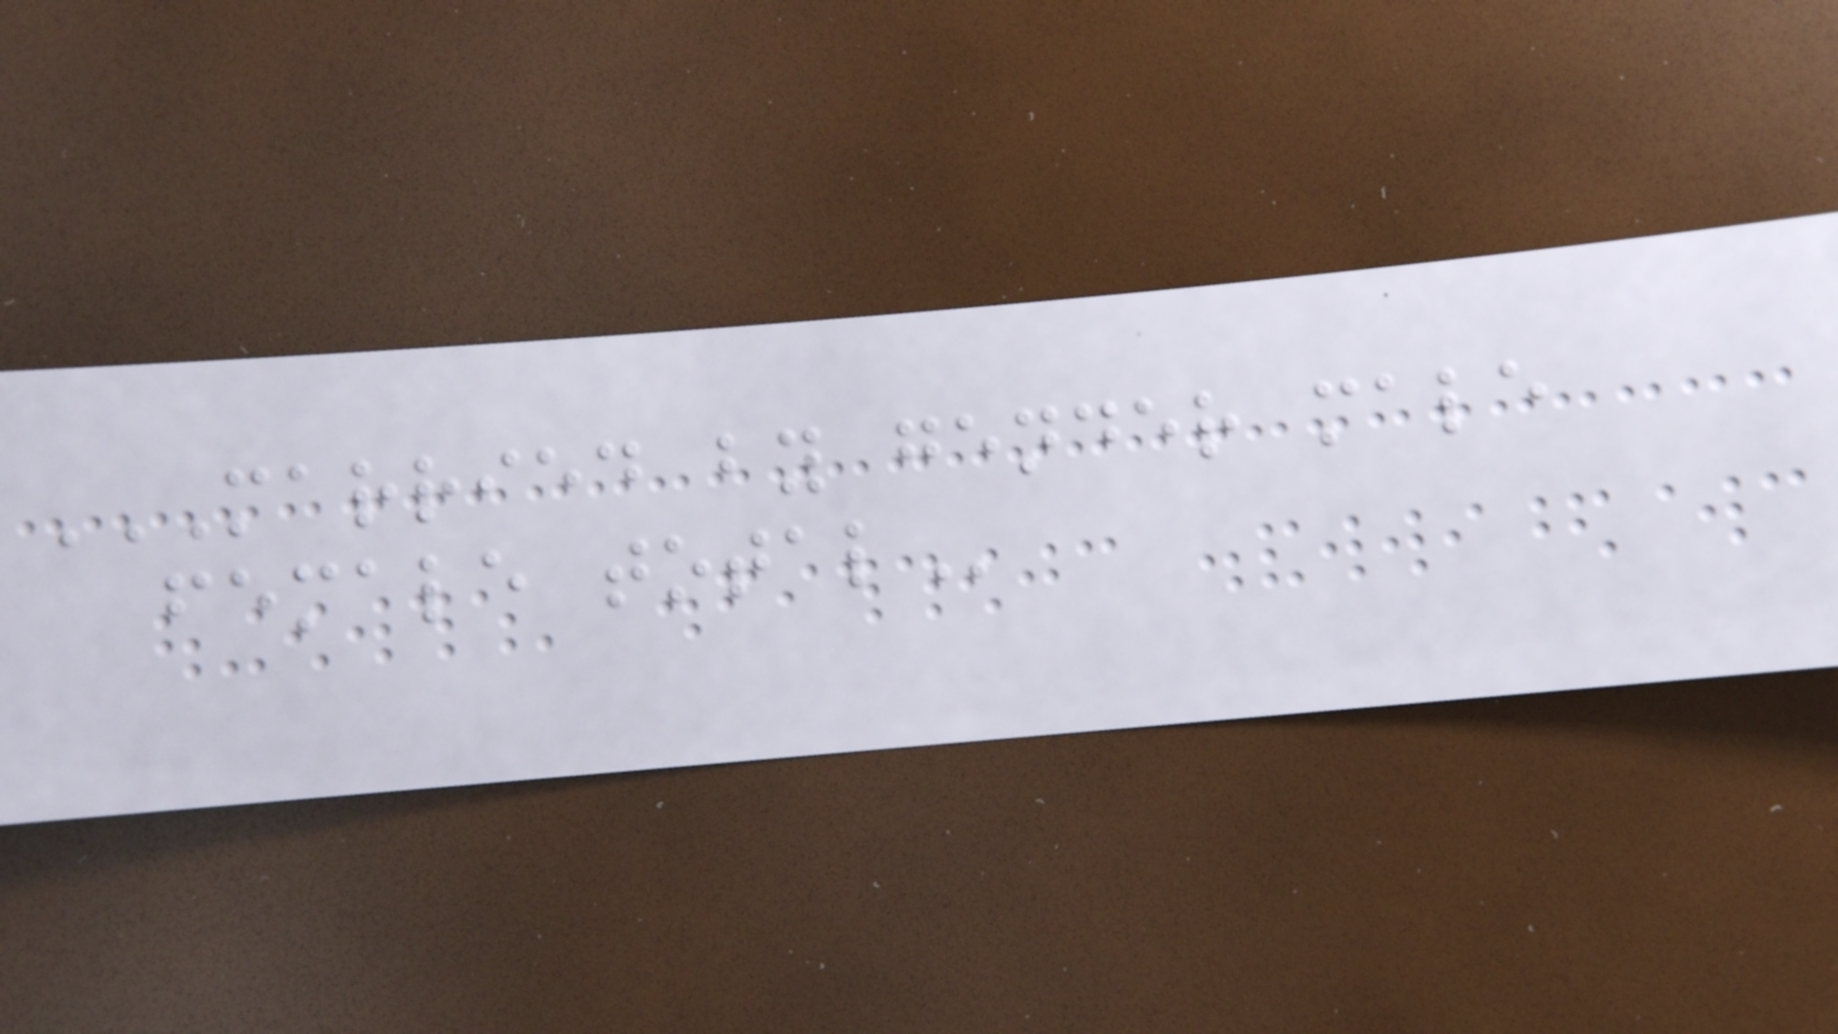MARRIED BY GENDER MALE
FEMALE TOTAL
